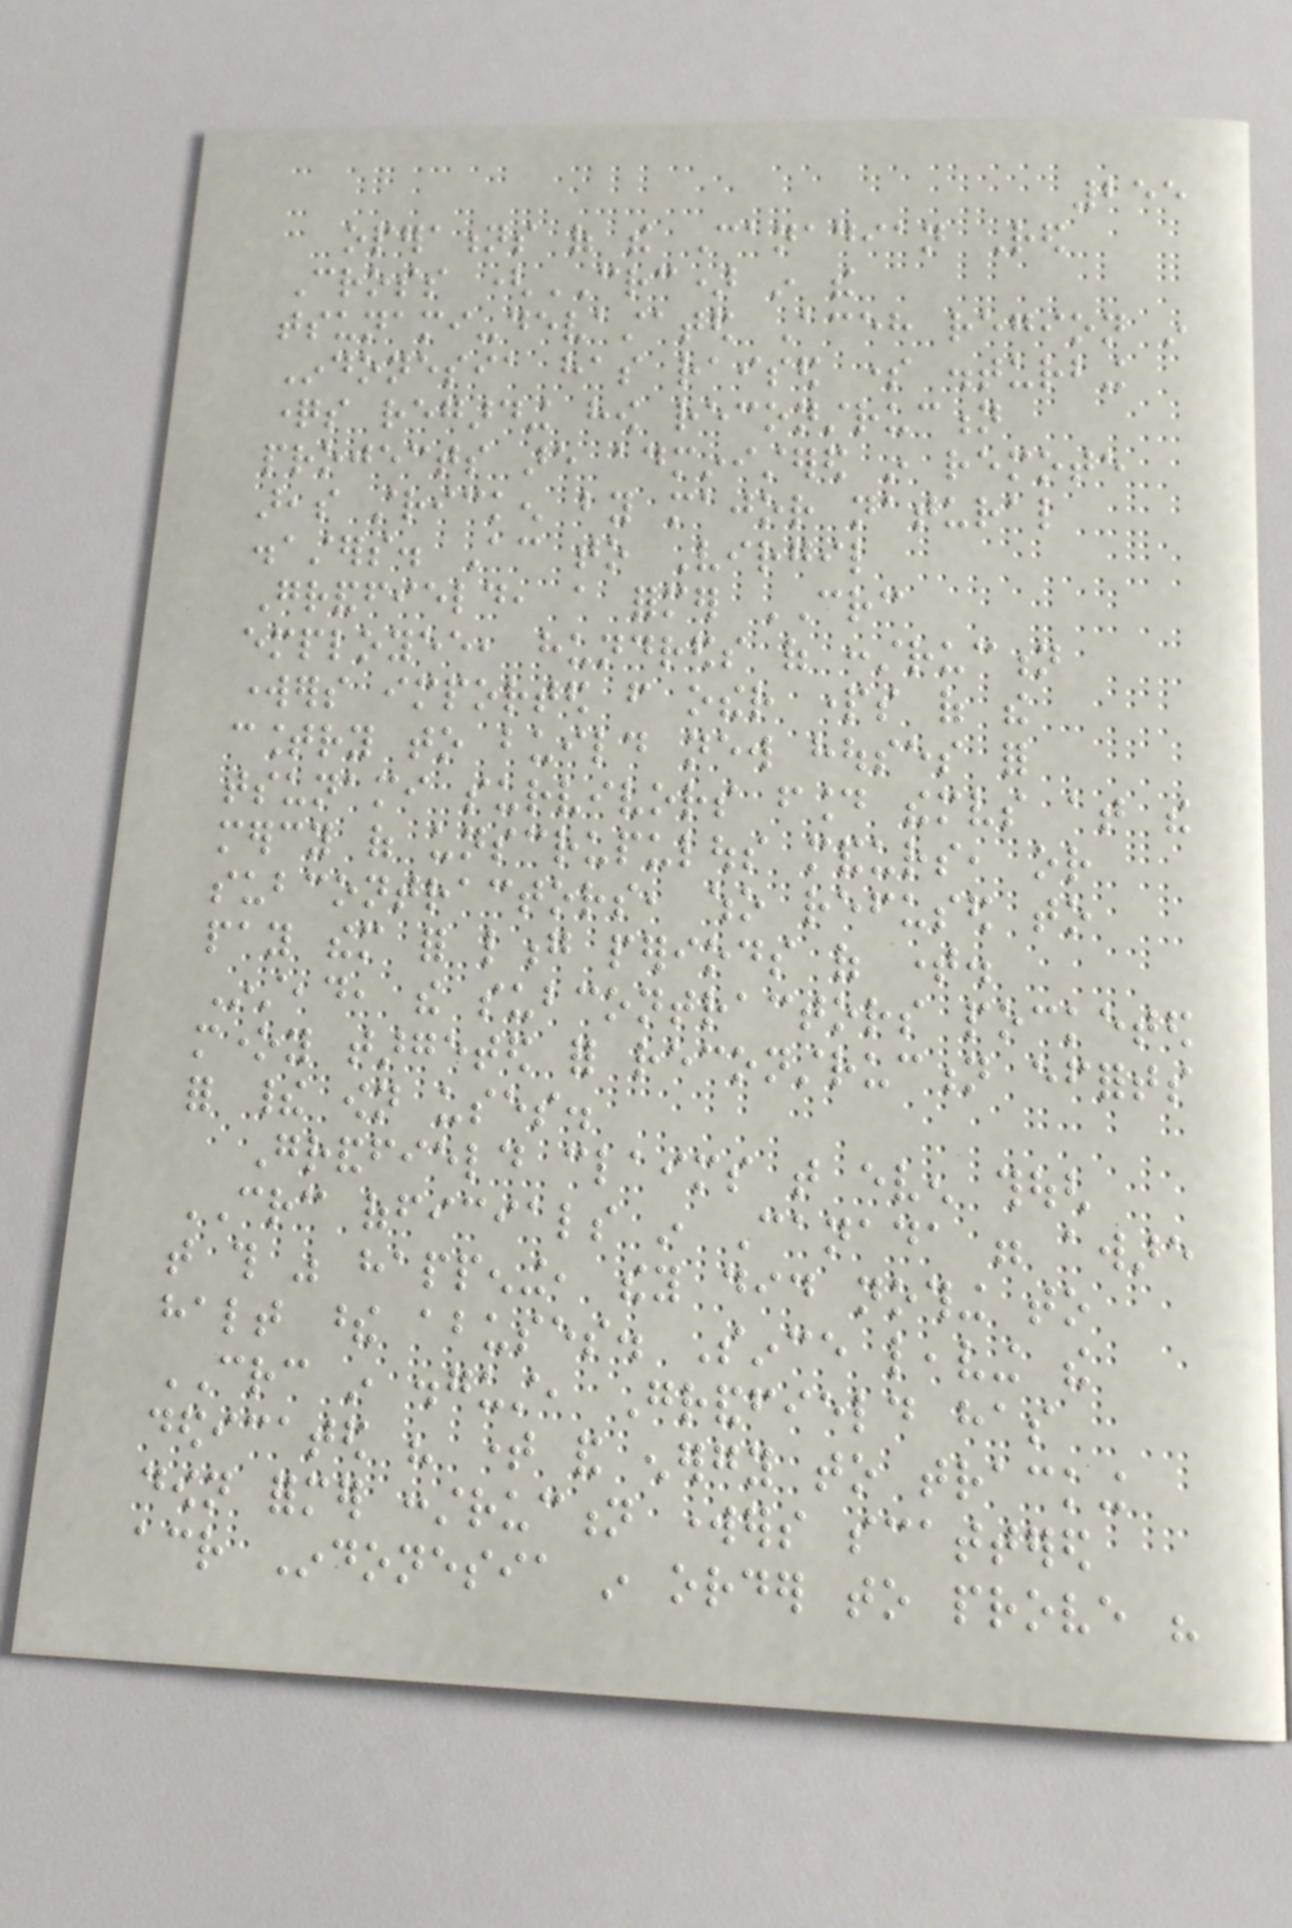255
operations of the Canadian Red
Cross (CRC) in the
tsunami-devastated Aceh region in
Indonesia has raised some disturbing
questions regarding how reconstruction
projects are administered in remote
areas stricken by major natural
disasters. According to Virgil
Grandfield, a former CRC
employee, hundreds of construction
workers imported from other parts of the
country to build new houses for
tsunami survivors found themselves at the
mercy of unscrupulous mandurs, or
subcontractors, who refused to
pay them for long periods of time.
Instead, the subcontractors pocketed
money targeted for reconstruction efforts
for their own uses.
Grandfield claims that even though
CRC officials in Canada were aware
that this was happening, they did nothing to
halt these abuses. Since leaving the
CRC in disgust, Grandfield has
dedicated his time and energy to tracking
down former construction workers scattered
across Indonesia in order to prove his
